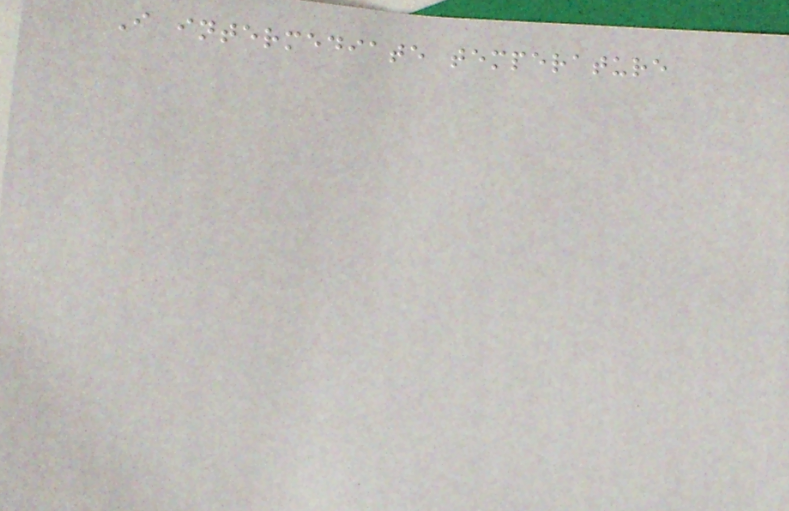I intermediate temperature
